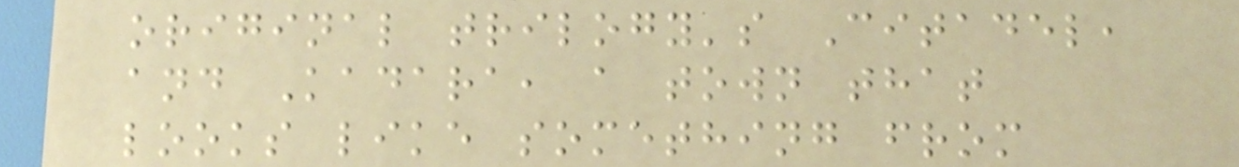original trilogy's Citadel,
and Kadara, a town that
looks like something from
